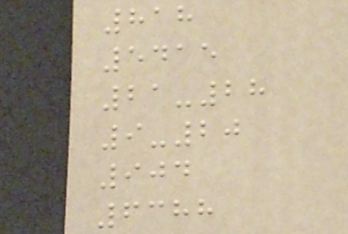818
5415
21-28
9-20
904
6388
